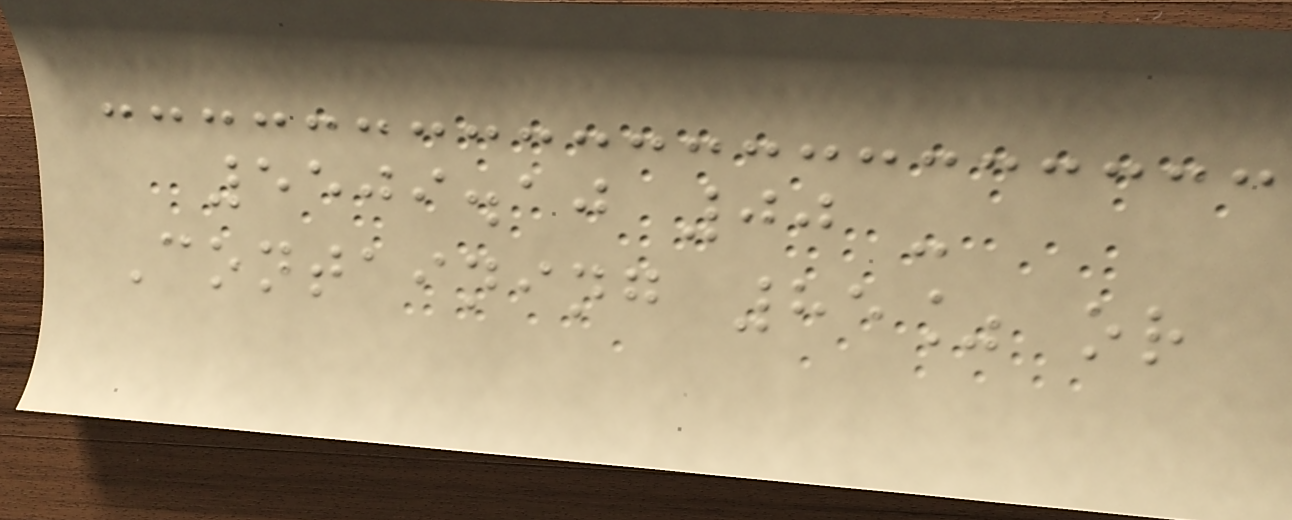5509.10 00 -
Containing 85% or
